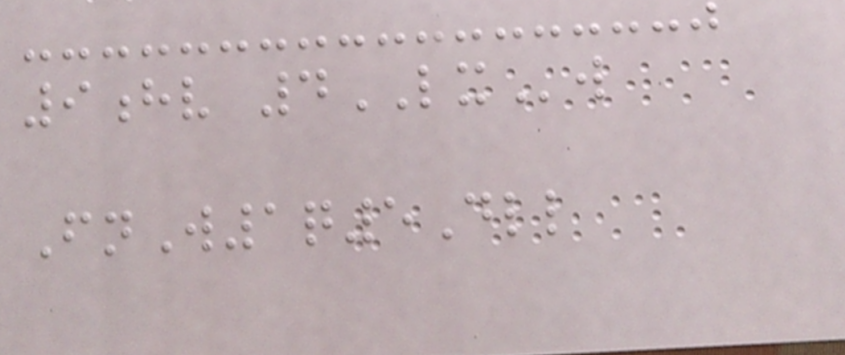9hv 4LXw
FnW1q5Dll
